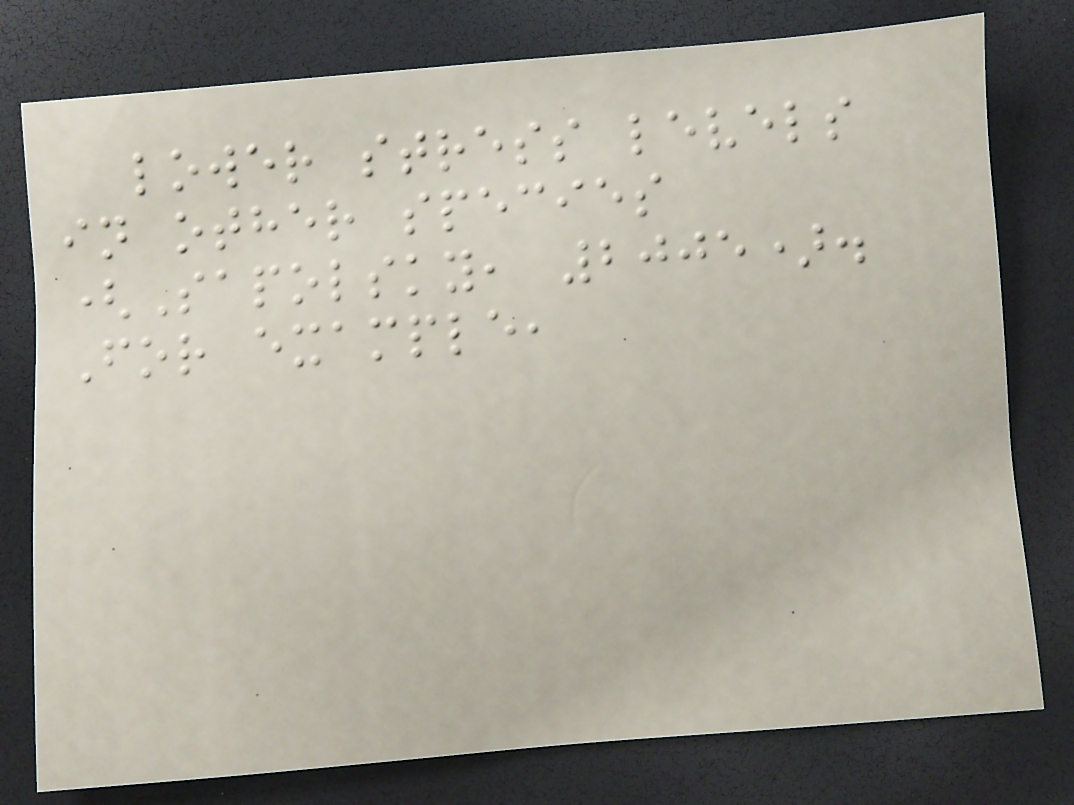lower stress levels
in other species
(Sapolsky, 2005).
For example,
